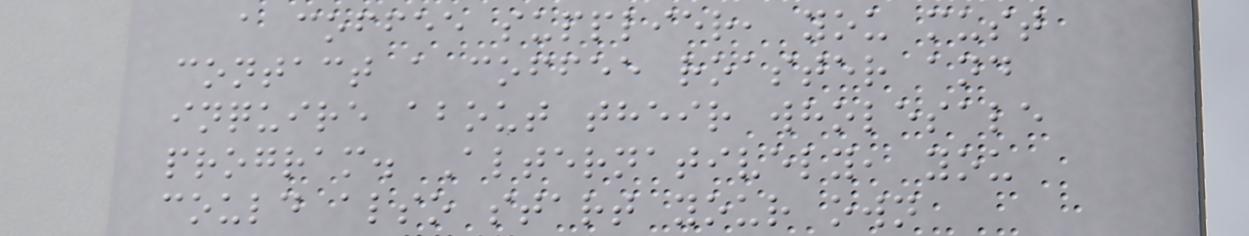a coffee supplier, you must
contact a coffee roaster and
inquire about their wholesale
program. Alternatively, you
could also start your own
